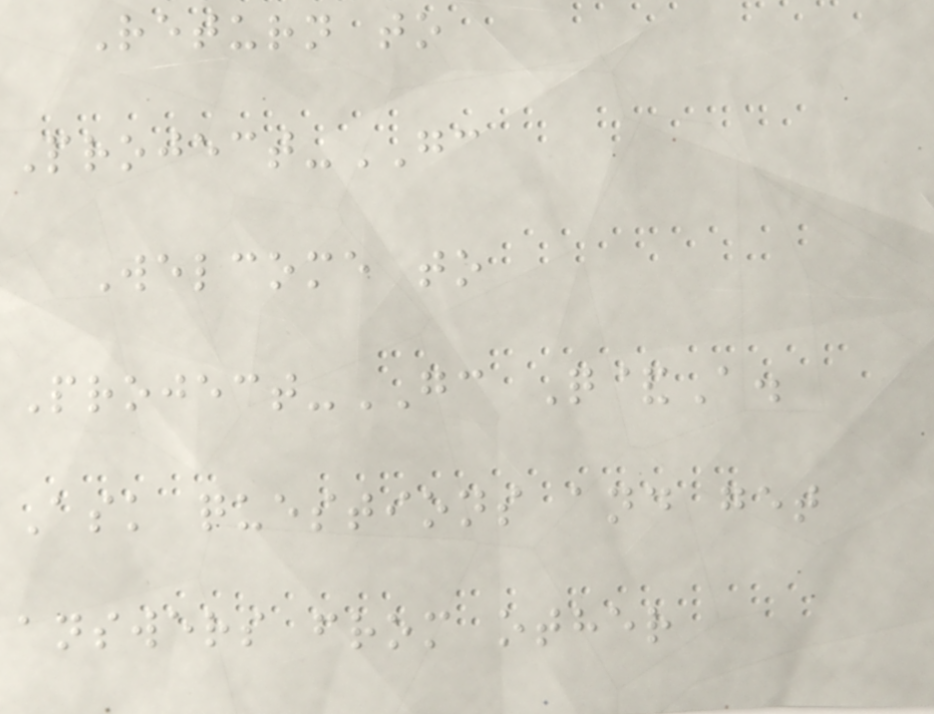Return to
Project-GC
Welcome to
Project-GC Q&A.
Ask questions and get
answers from other
